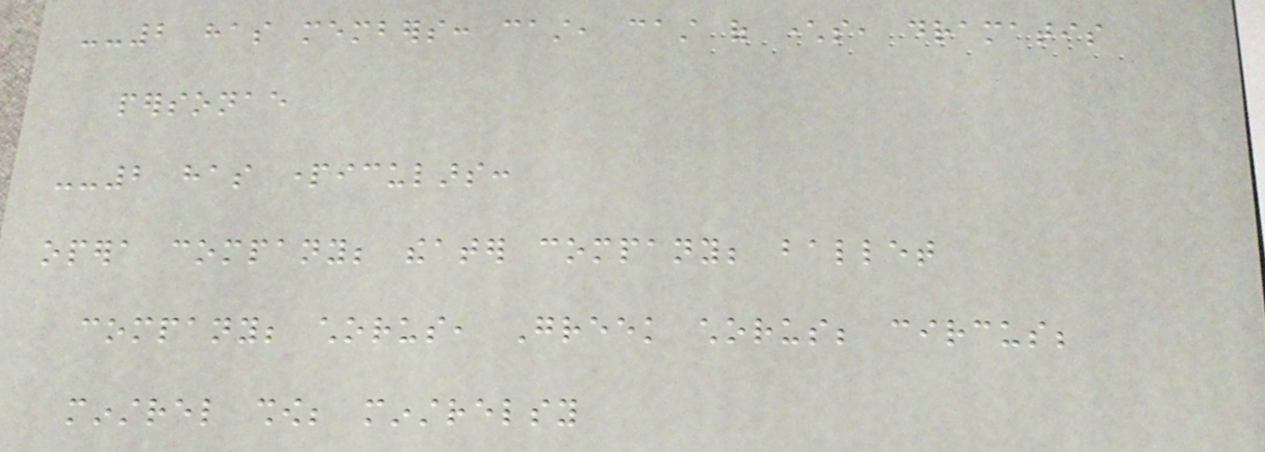--2 has members: cast, cast of characters, dramatis
personae
--2 has particulars:
opera company; theater company; ballet
company; chorus, Greek chorus; circus;
minstrel show; minstrelsy
